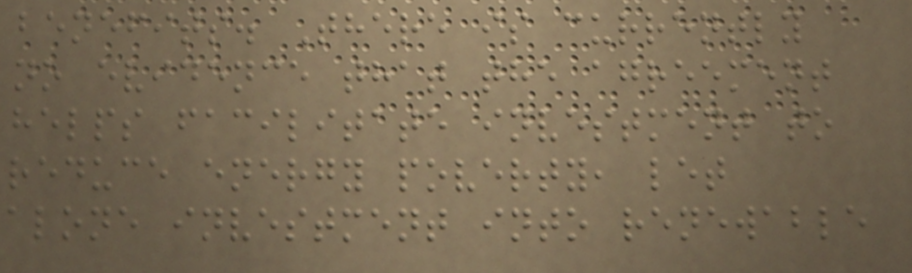benefits. There is currently
no evidence that the agreement
helps facilitate investment to
reduce energy poverty, let
alone investment into renewable
